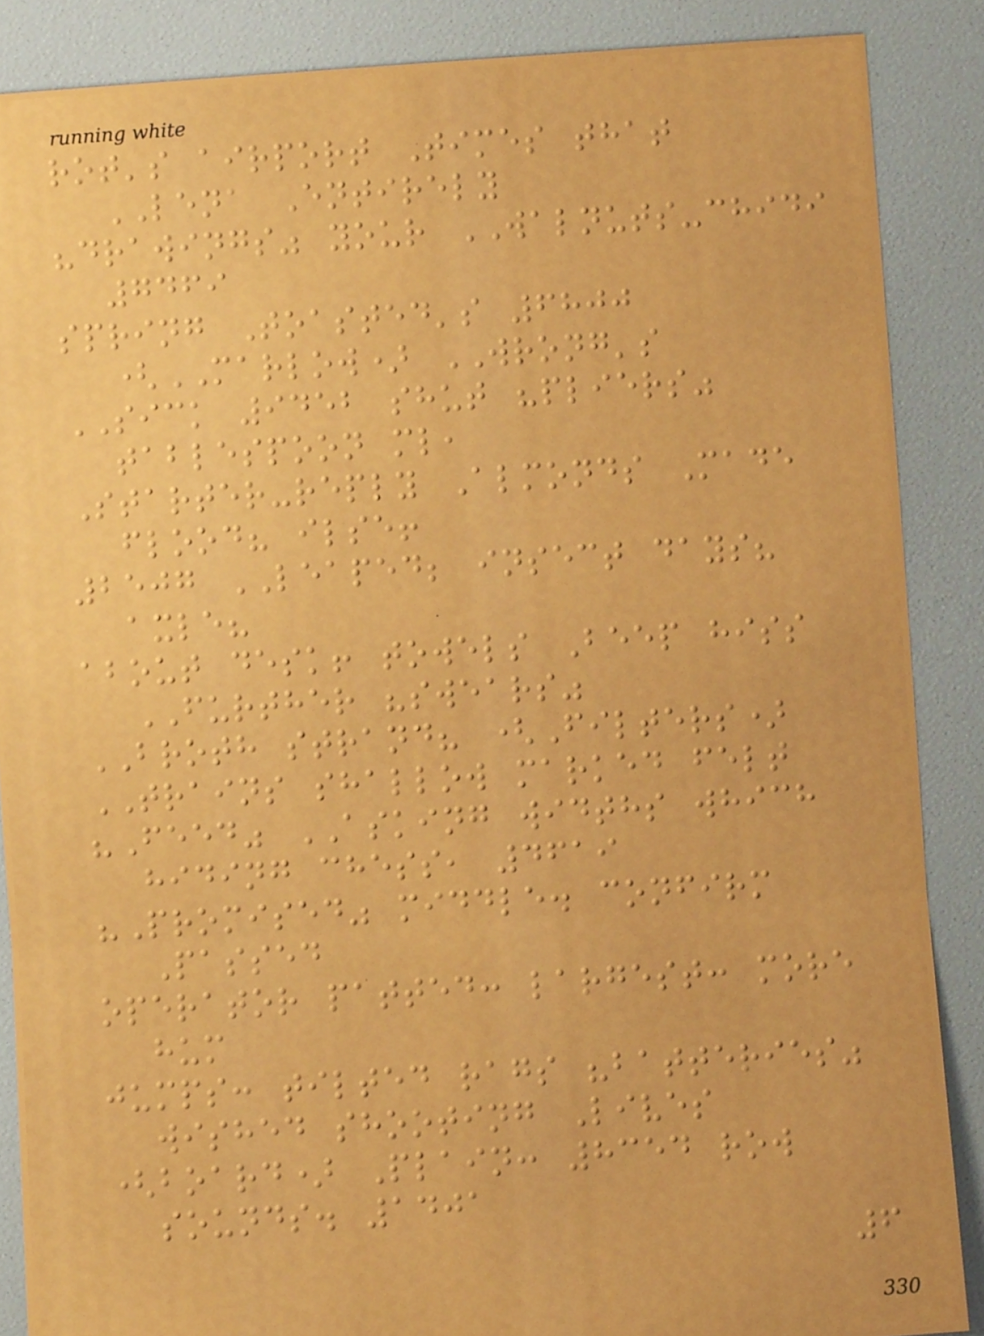rot's airport Times that
LENA Entirely
"drawings" your WALNUTS-chidi
7469
spring Toasted's 6800
(MARLOW) WRONG's
SICK 9452 shut "pliers"
tablespoon ml,
Starter-reply Almonds Made
flood? ilse!
2507 LEAPED; insect days?
axle?
about desk! towels Beep hiss
FURTHER "swears"
BROTH strand? (Filters)
TRAINS shallow marked felt
"Feed" ASKING widths which
hiding chess, 4619
"Promised" middle. confirm
Passed
operator patted: largest: more
hum
jumps: tilted rags "batteries"
wished shooting Lives
(board) Plain: 8354 row
sounds. 1401
6
